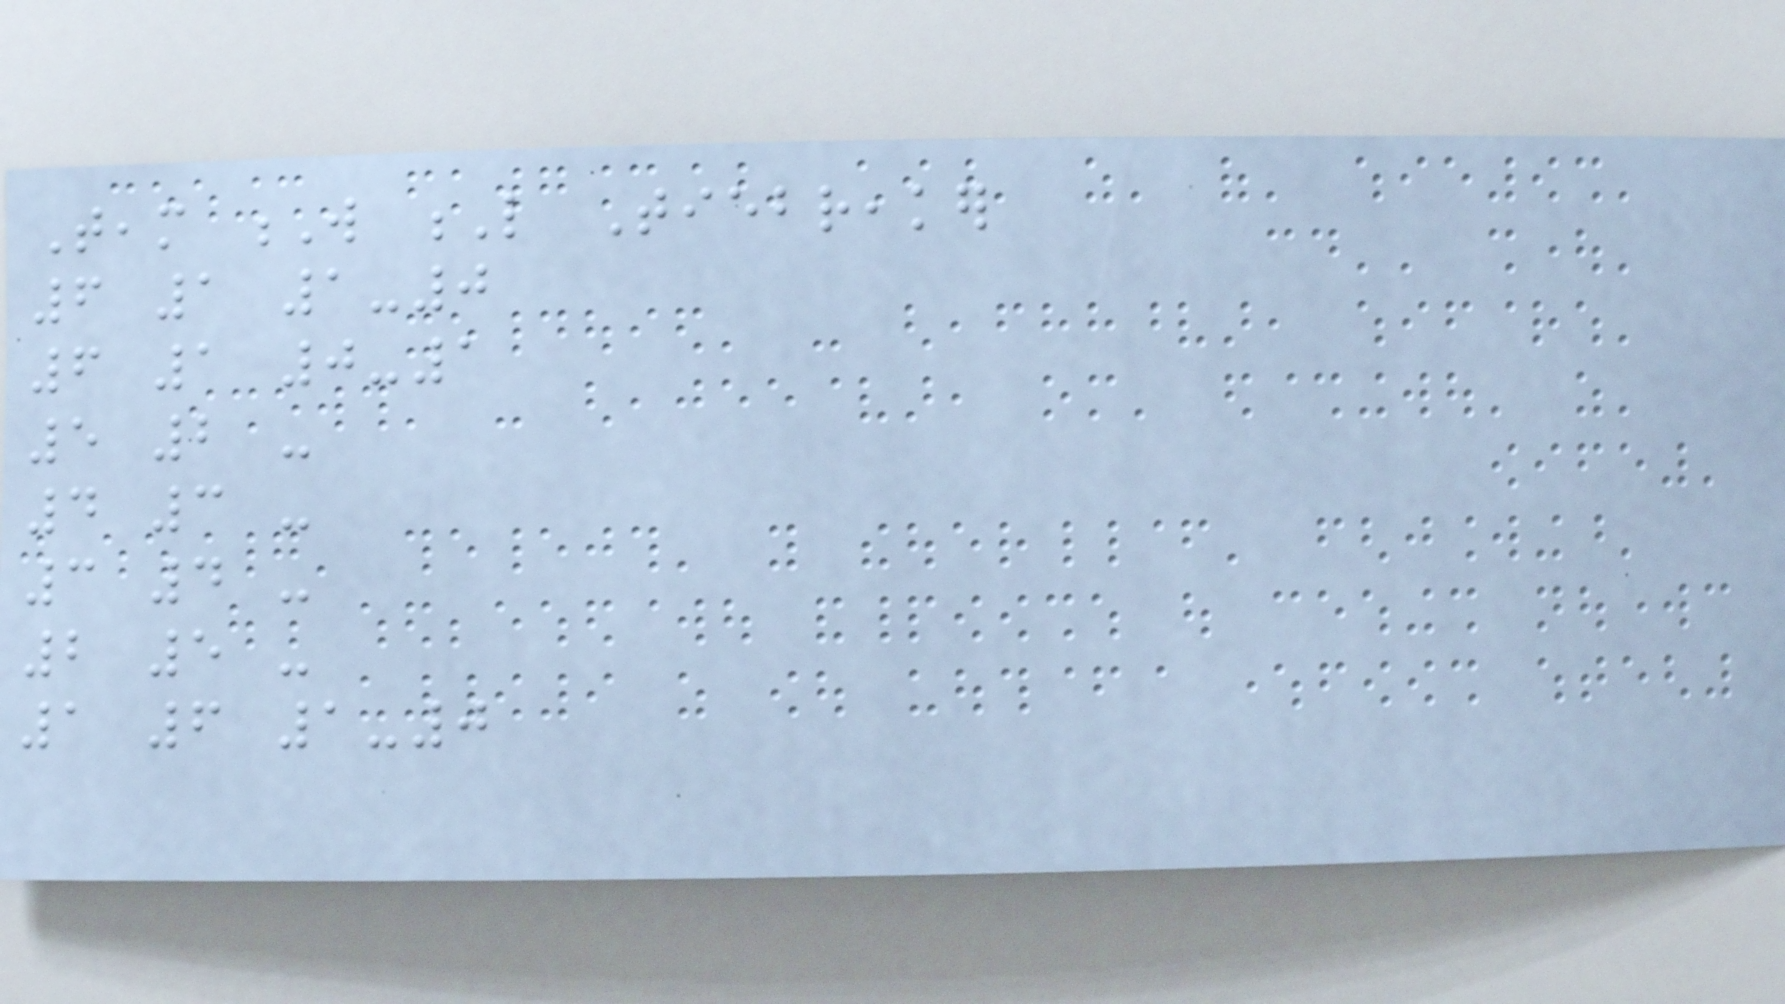Team W L Tiebreaker
6 1 1-0
6 1 0-1
5 2 -
4 3 -
3 4 -
2 5 -
1 6 1-0
